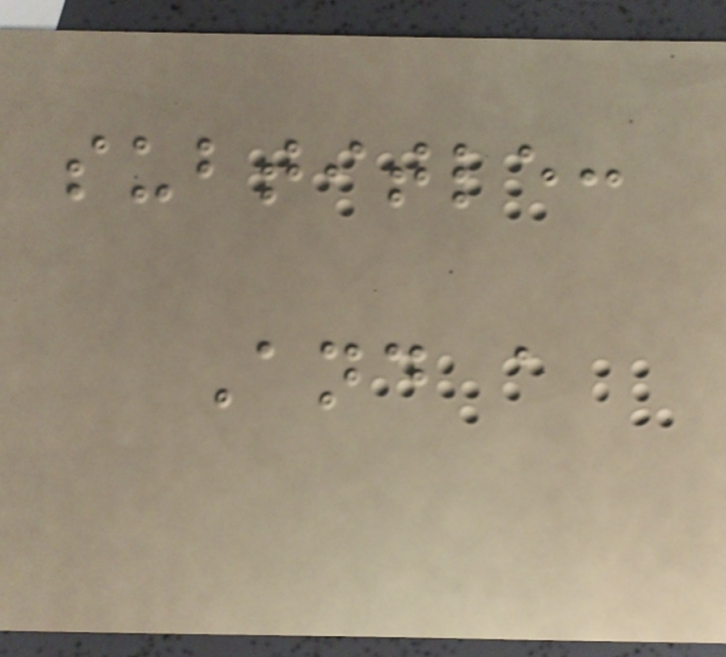subtitle:
And a
